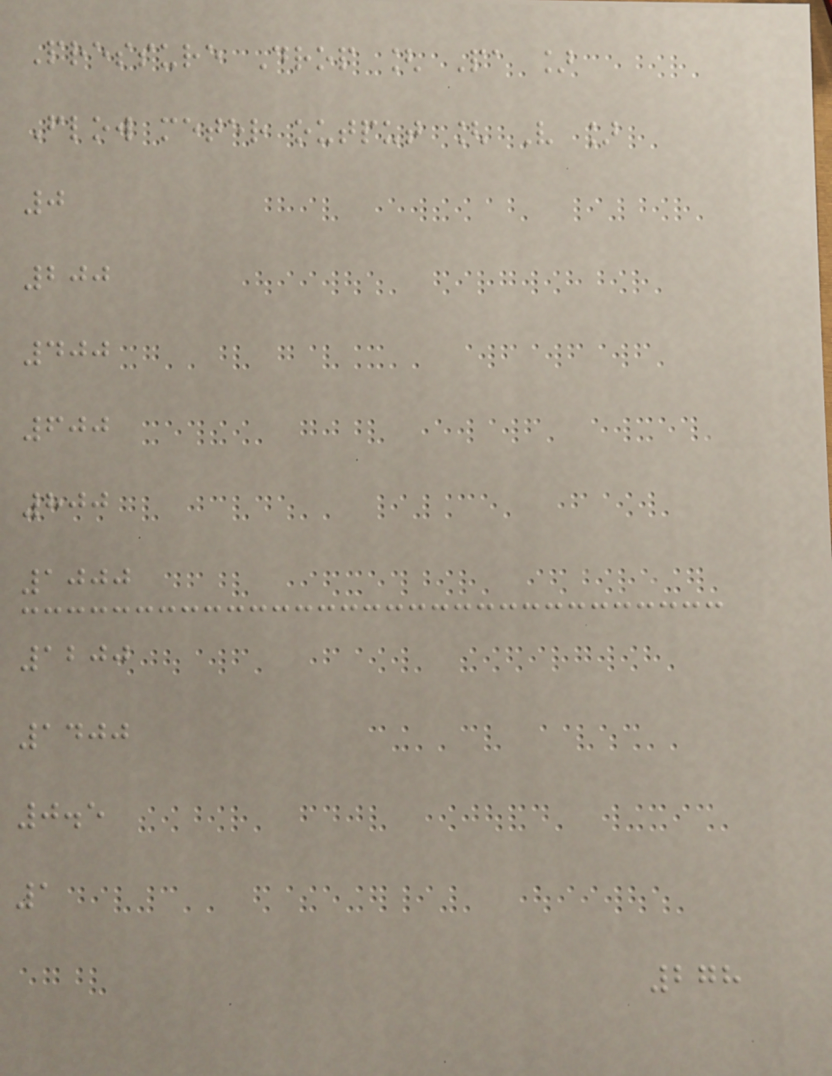Pressure Drop [ Pa ]
Flow meter output [ V ]
0
200
400
600
800
1000
1200
1400
0.5
1
278
